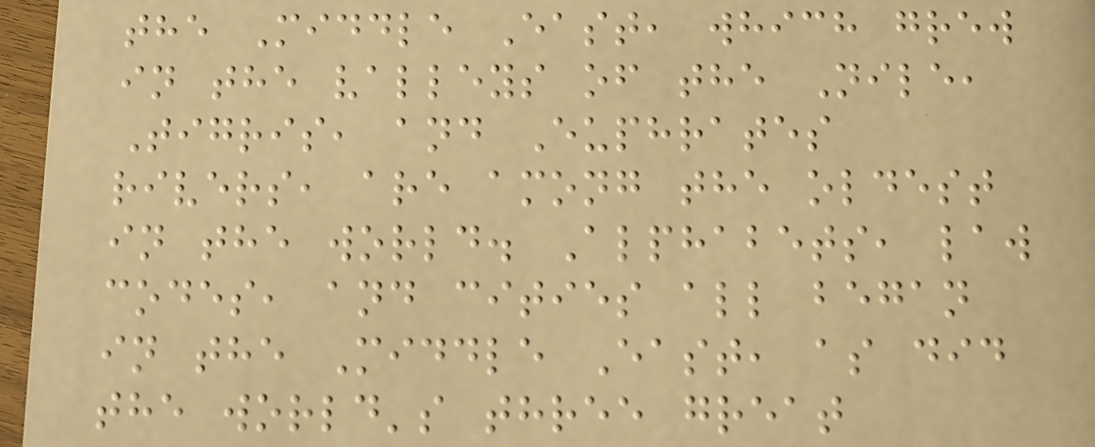the Middle East, which grew
in the valleys of the Nile,
Tigris, and Euphrates
rivers, are among the oldest
in the world. Alphabets, law
codes, and cities all began
in the Middle East, as did
the world's three great
